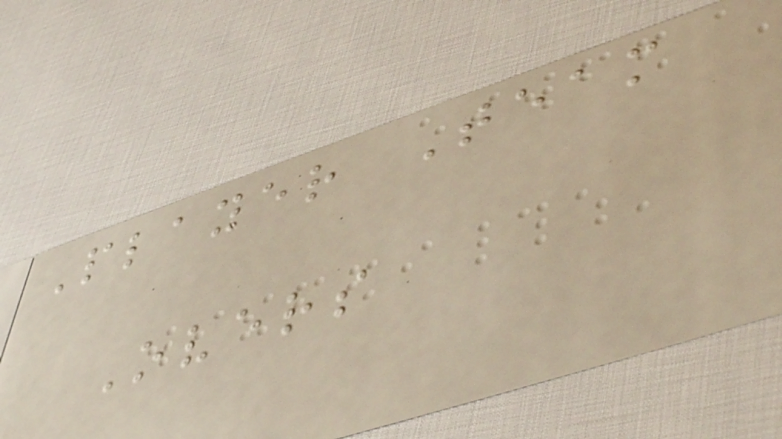Player Team
Overs
